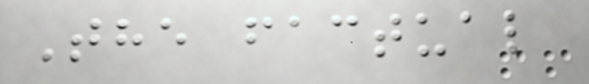The factual
